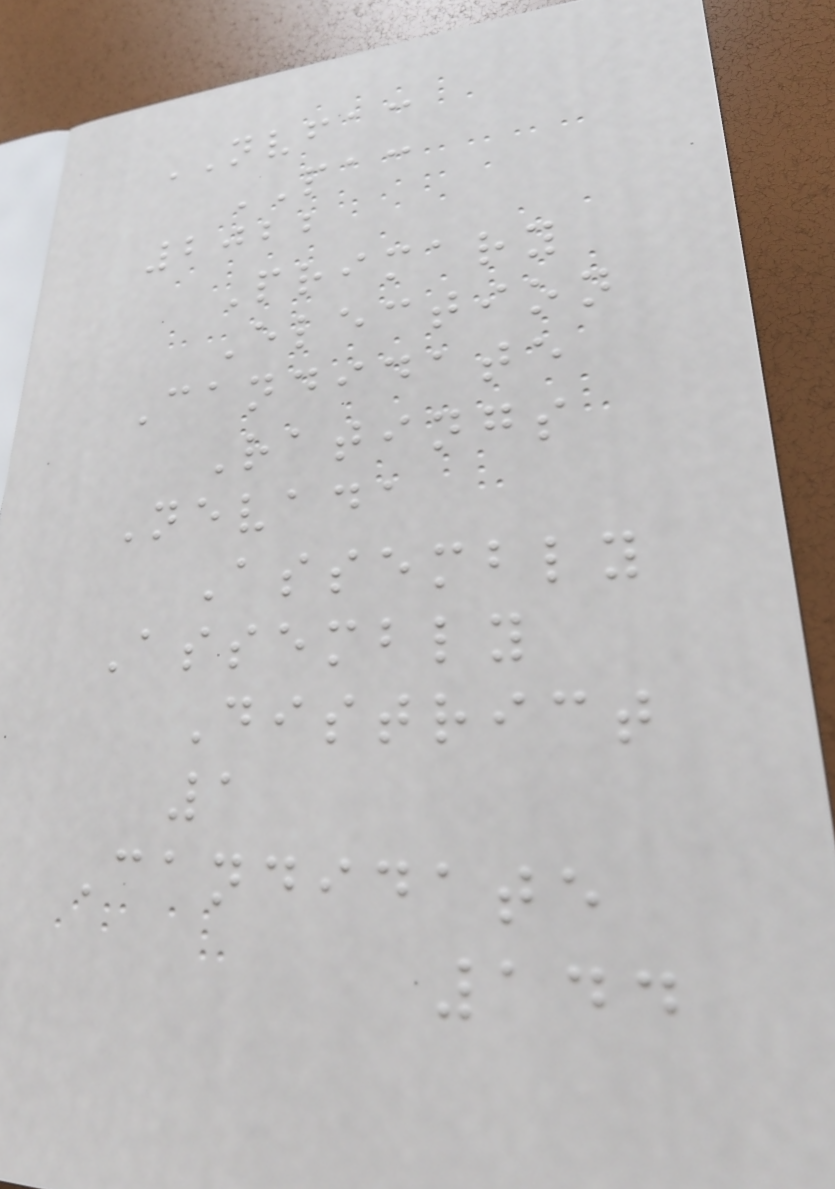NVFAC
PAC
2022
Primary
Election
Candidate
Ratings
Nevada
Assembly
Assembly
District
1
Candidate
144
